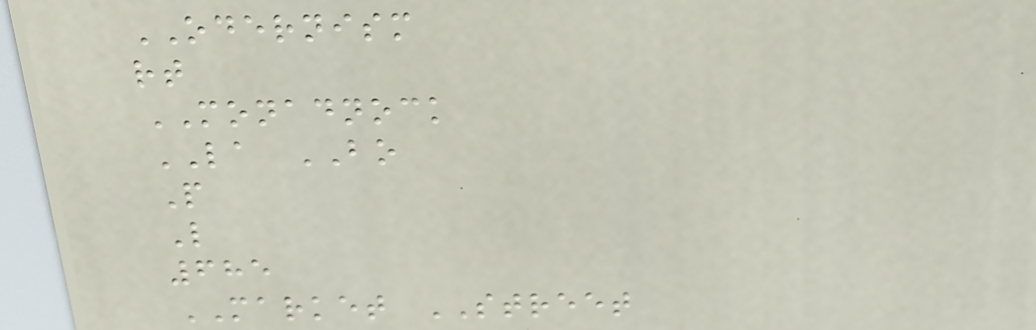ODERNISM
rt
MONADNOCK
LA BO
P
L
685
MARKET STREET
